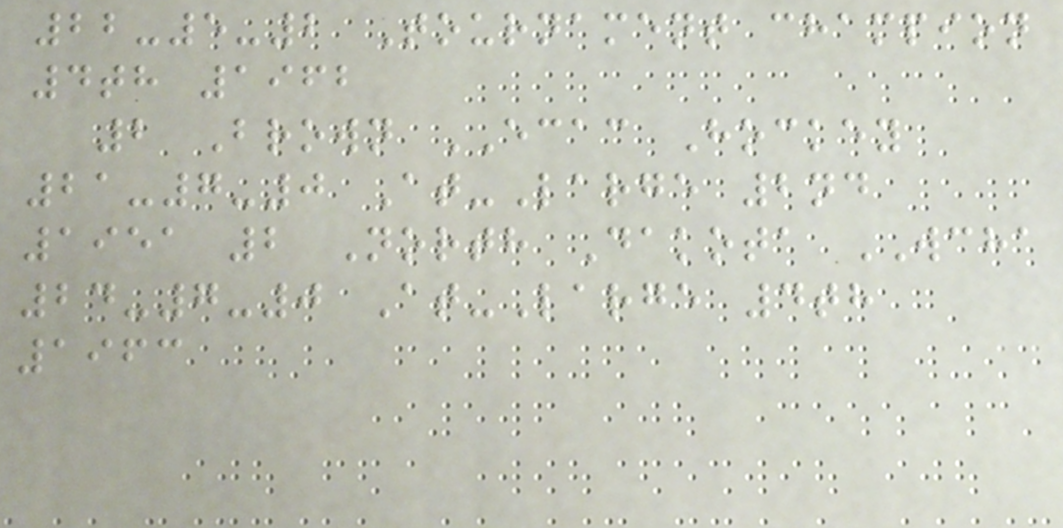22-5-2 Tournament champion
4th 1962
2 Brown ECAC Hockey
21-7-0 At-Large 2nd
1951 2 North Dakota WCHA
24-7-0 At-Large 4th
1963
